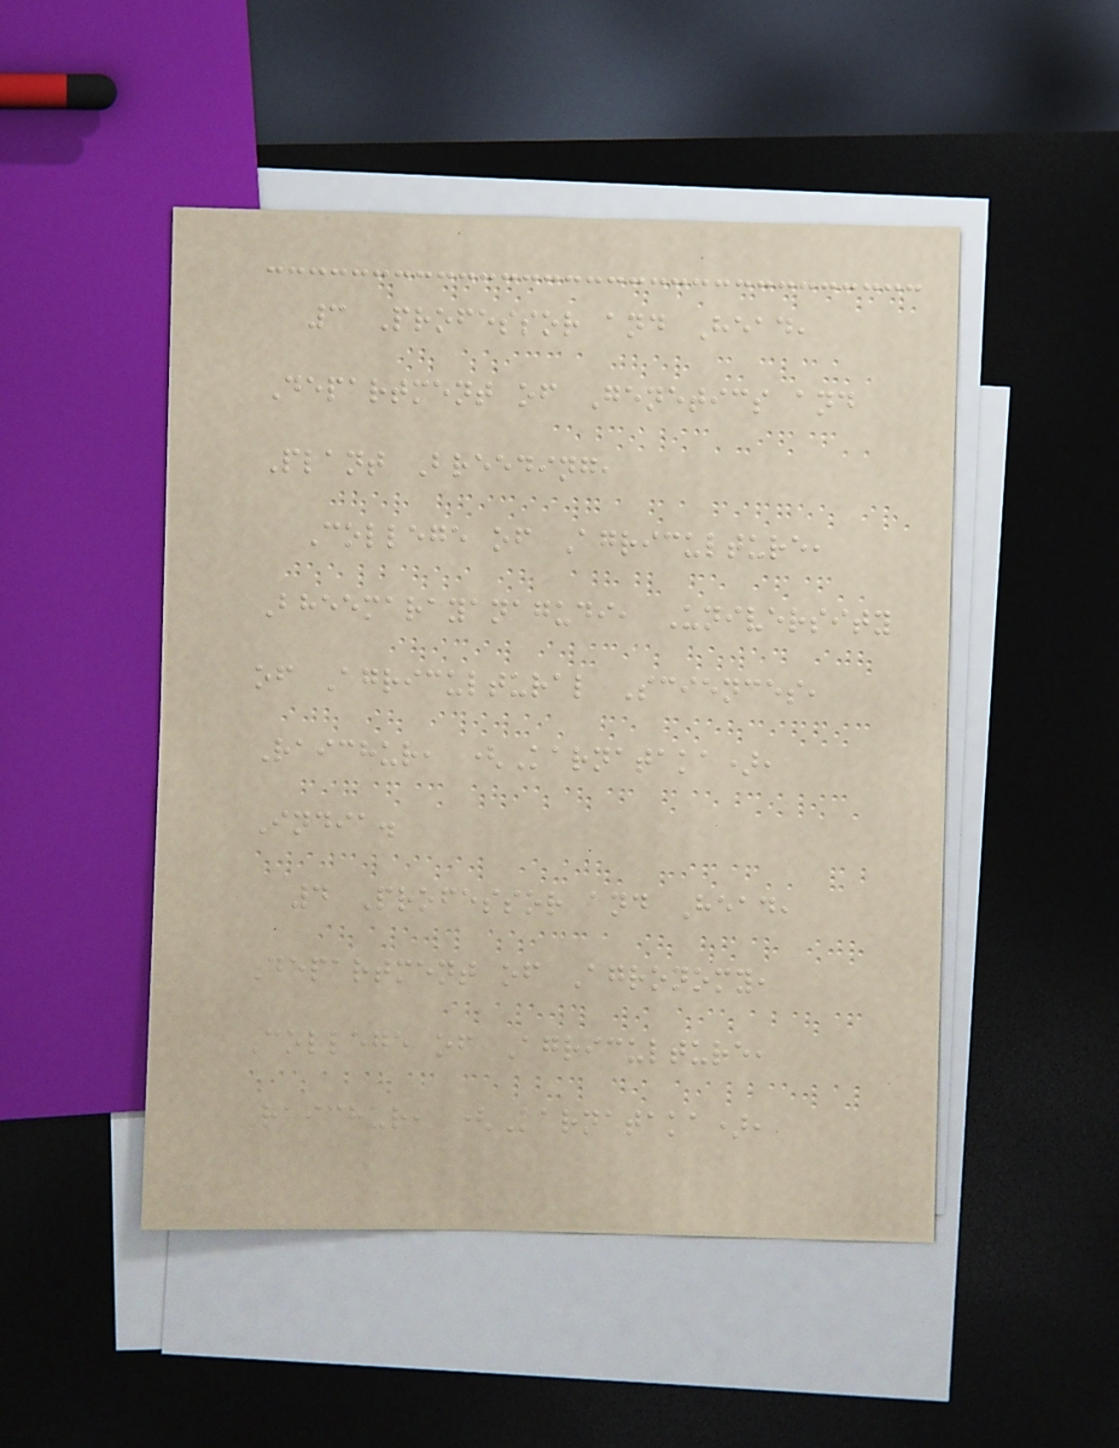3 Professor and Head,
Department of Genetics and
Plant Breeding,
College of Agriculture,
Bheemarayanagudi, University
of Agricultural Sciences,
Raichur, (Karnataka),
India.
4 Professor and Head,
Department of Agronomy,
College of Agriculture,
Raichur, (Karnataka),
